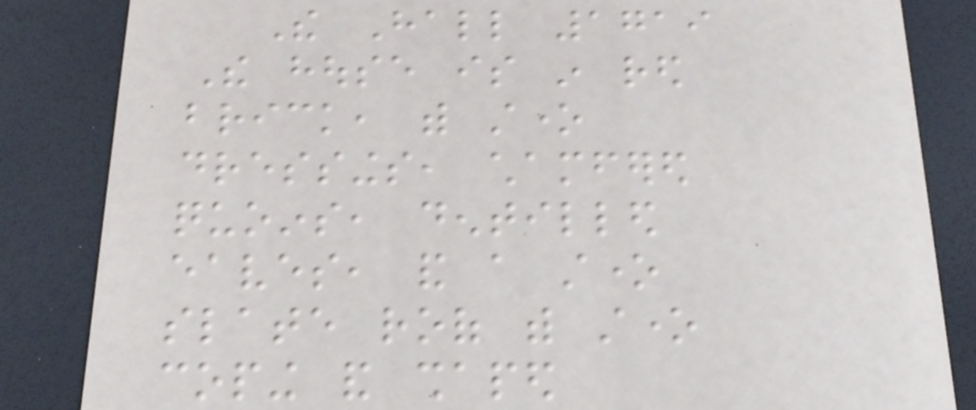The Hall 1719
The house is in red
brick, with stone
dressings, chamfered
quoins, dentilled
eaves, and a stone
slate roof with stone
coping and shaped
